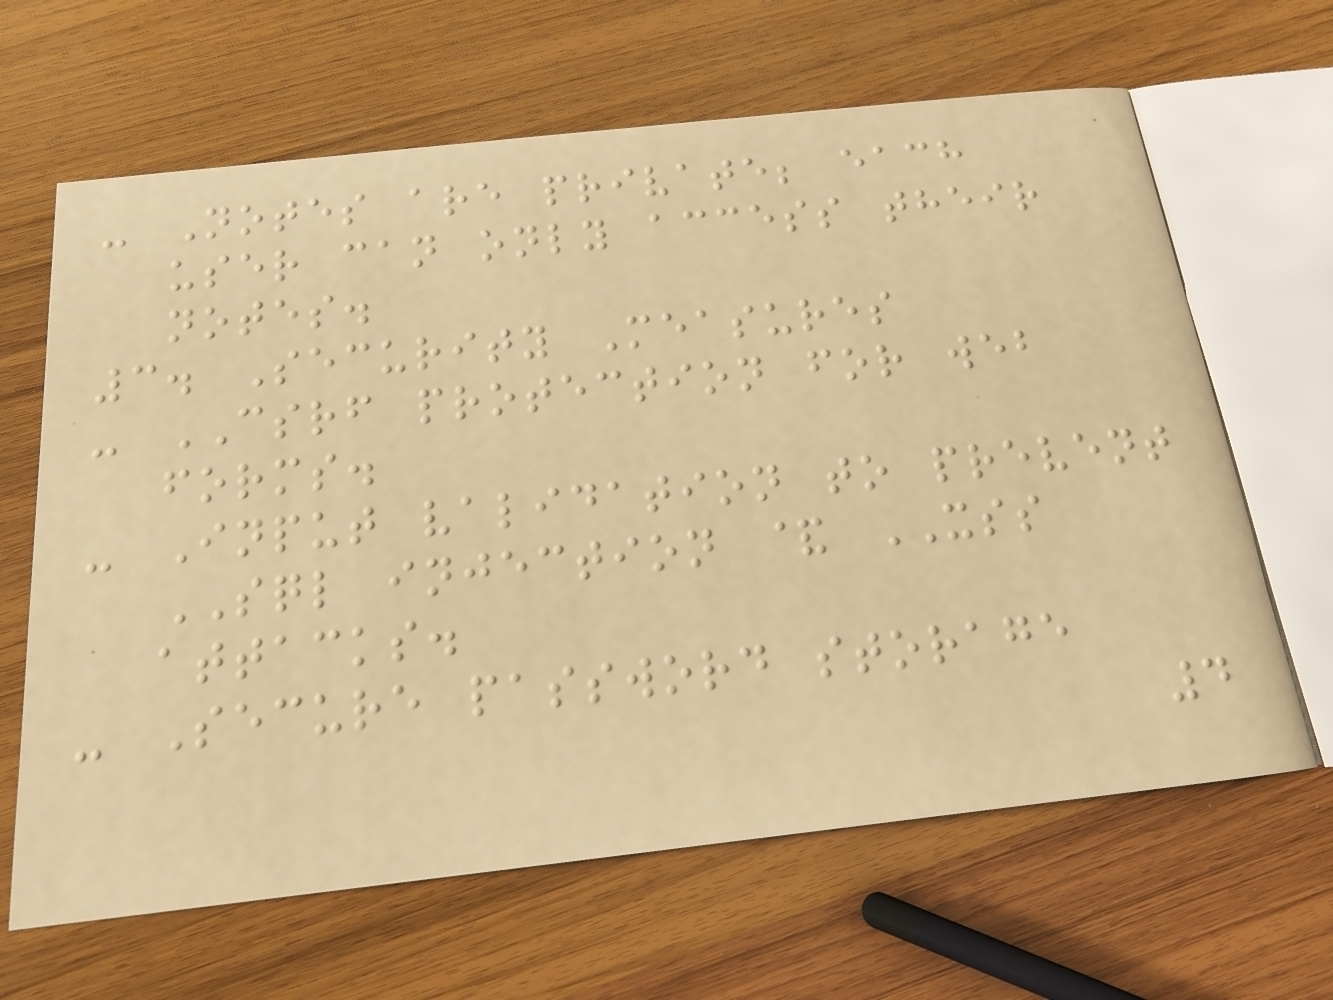- Notes are private; each
user can only access their
notes.
3. Security Measures
- CSRF protection for web
forms.
- Input validation to prevent
SQL injection & XSS
attacks.
- Secure password storage
4
